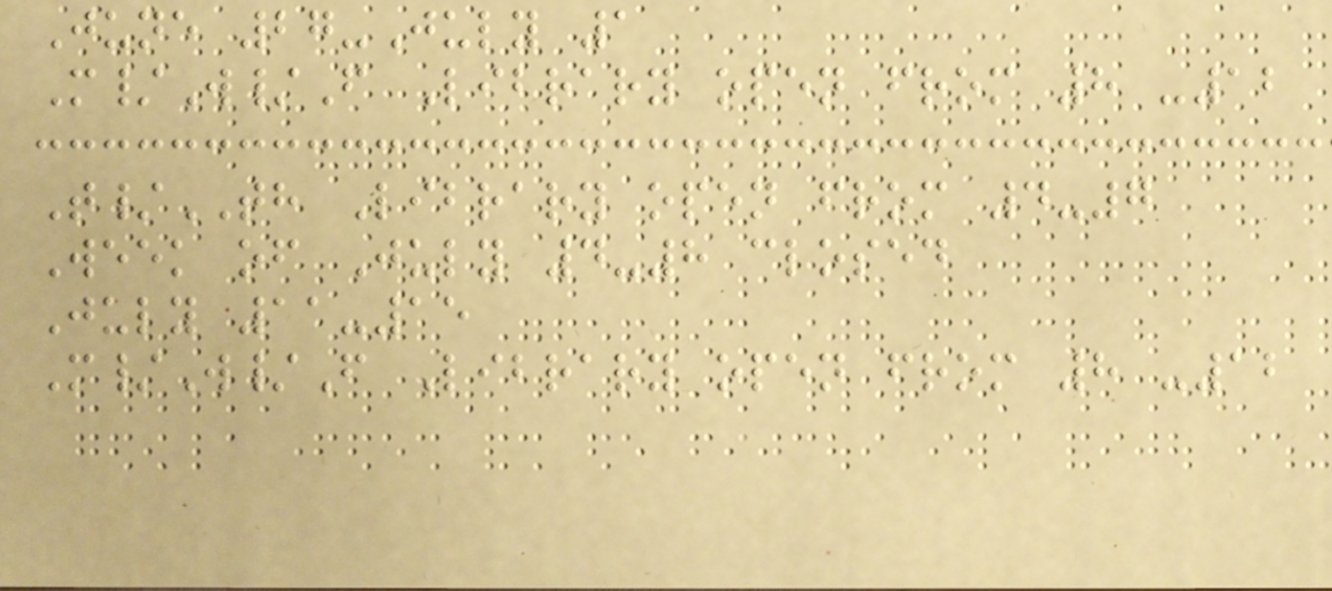June 27-July 1
M/W/F Library open from 8 -12
T/TH Library open from 4-7
Week of July 4-8 closed
July 11-15
M/W/F Library open from 8 -12
